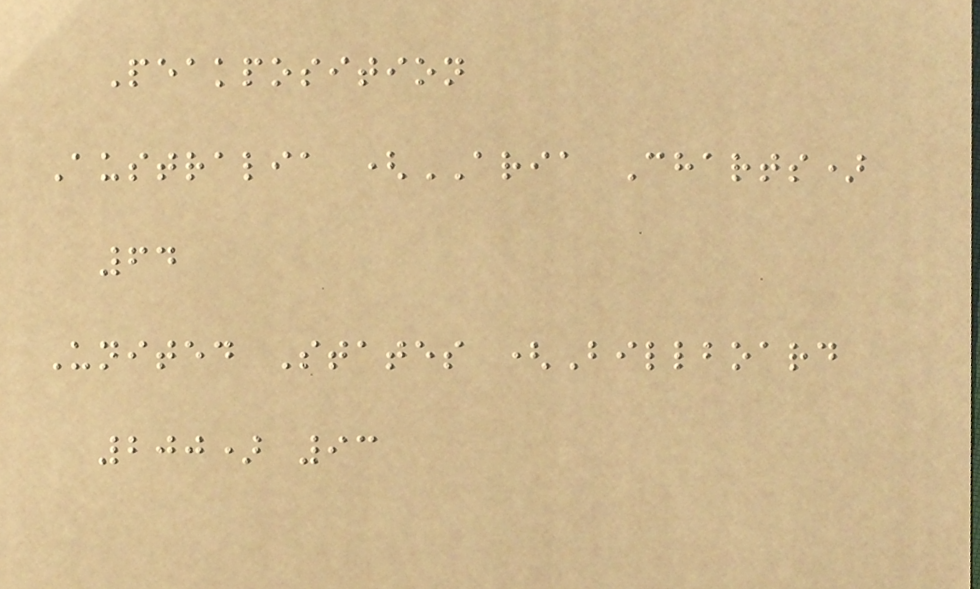Peakposition
Australia (ARIA Charts)
64
United States (Billboard
200) 93
